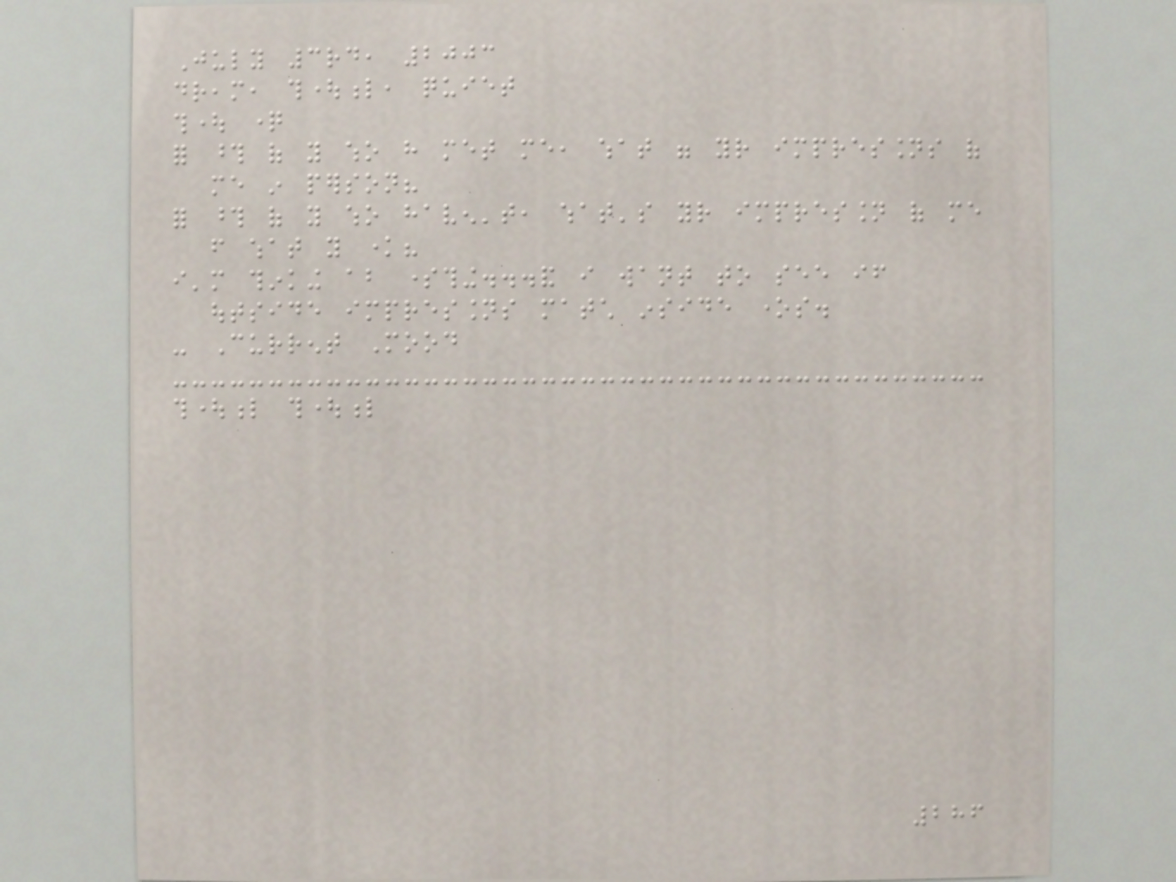July 3rd, 2003
dream, thoughtful, quiet
thought question
for those of you who have met me, what were your impressions of
me in person?
for those of you who haven't, what's your impression of me
from what you know?
i'm thinking about something...and i want to see if
outside impressions match inside ones.
- Current Mood
thoughtful thoughtful
286
